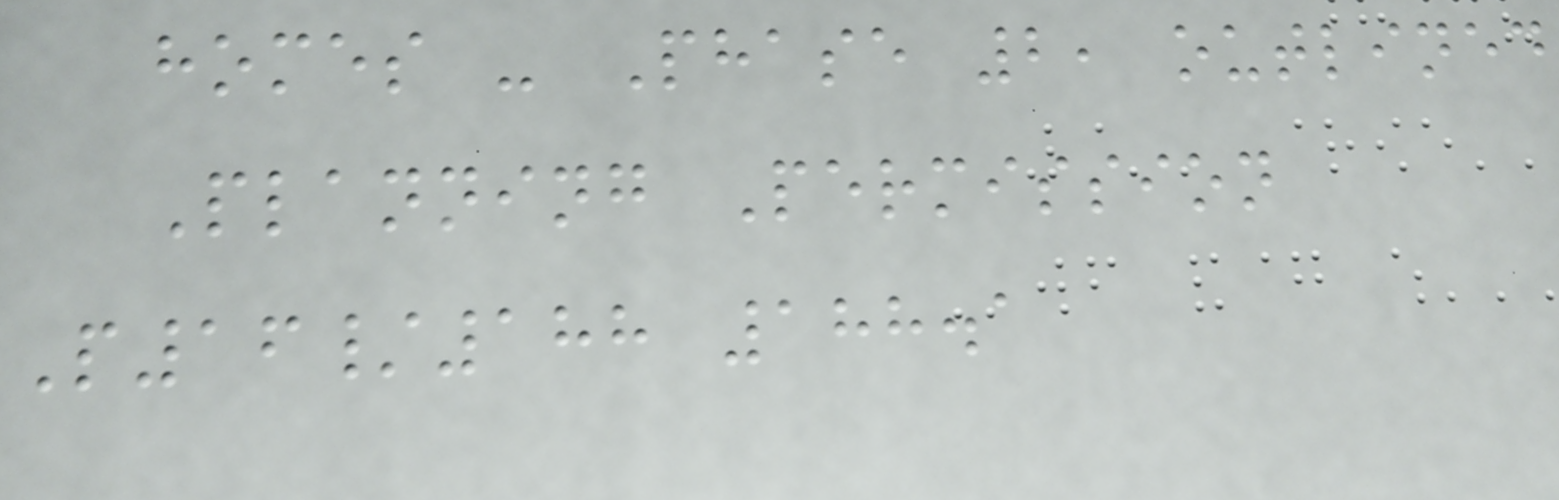homes - Phase 2, outlined
Planning Permission
P16/188 188.1
